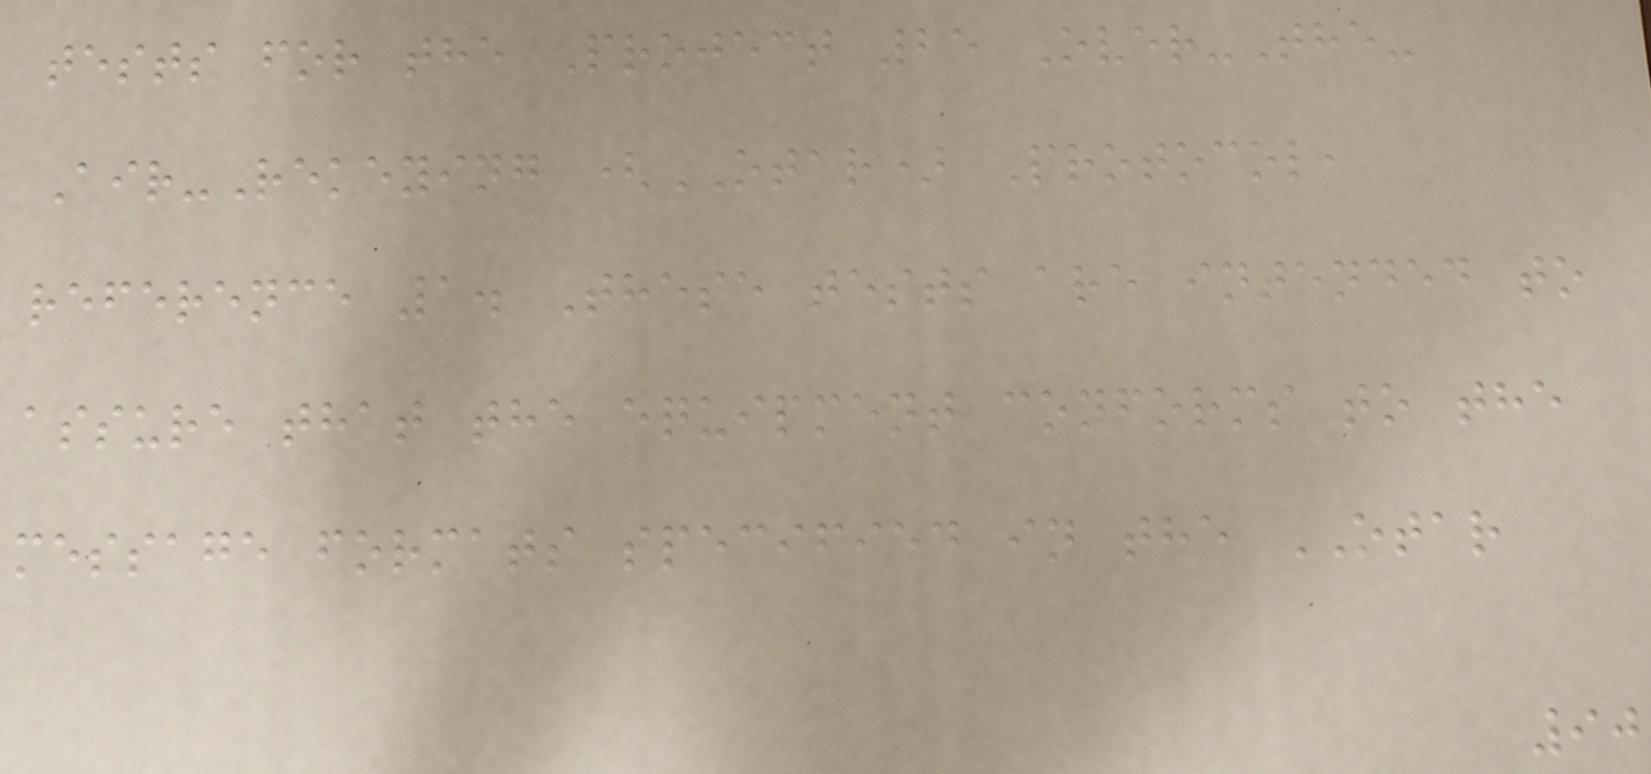tests for the Project 25 Over-The-
Air-Rekeying (OTAR) Protocol,
reference 1. These tests are intended to
assure that the equipment conforms to the
message formats specified in the OTAR
90
